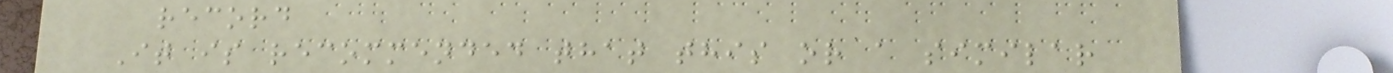record
It is recommended that this or a similar
